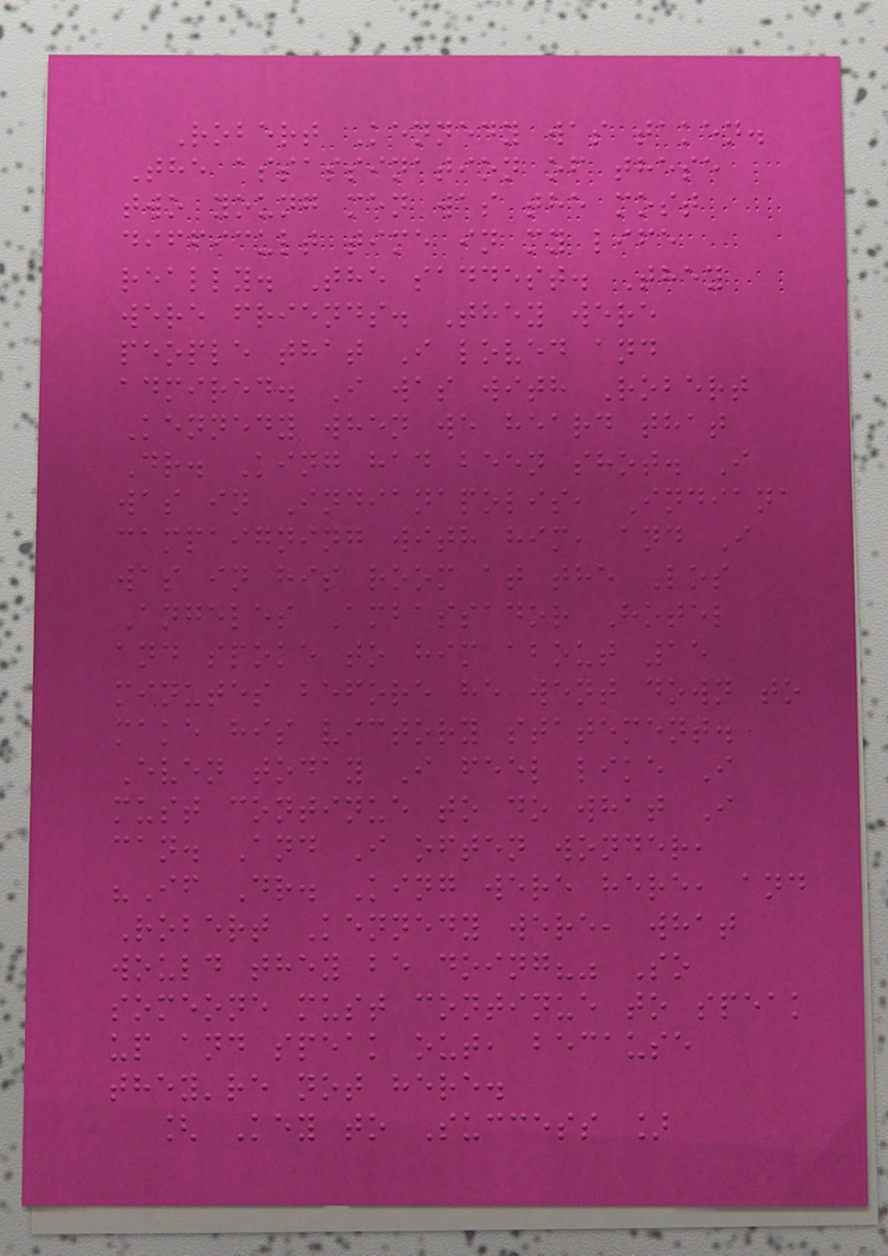Robert Kennedy was taken.
The assassination of these
two young men was the most
difficult time in my life
really. The saddest. They
were friends. They were
people that I loved and
admired. I was with Robert
Kennedy when we heard that
Dr. King had been shot. I
was in Indianapolis, Indiana
campaigning with him, and I
was in his room at the Los
Angeles Ambassador Hotel
and spoke to him about 15
minutes before he went down to
make his victory statement.
Even today I feel like I
must continue to do what I
can. And I often wonder,
"If Dr. King were here, and
Robert Kennedy were, what
would they be doing?" So
someone must continue to speak
up and speak out, because
they're not here.
[ Key to Success ]
